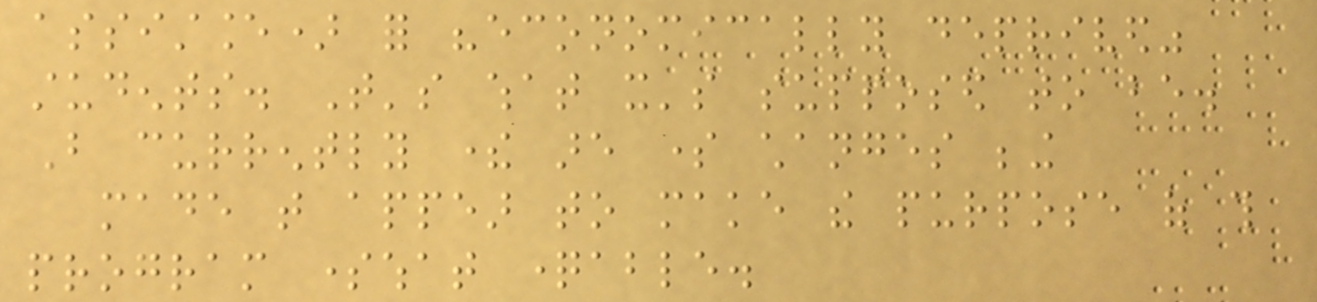assistance) for "economically deprived"
students. That's what it's supposed to be.
But currently there are some changes being
made that appear to make the purpose of this
program somewhat questionable.
